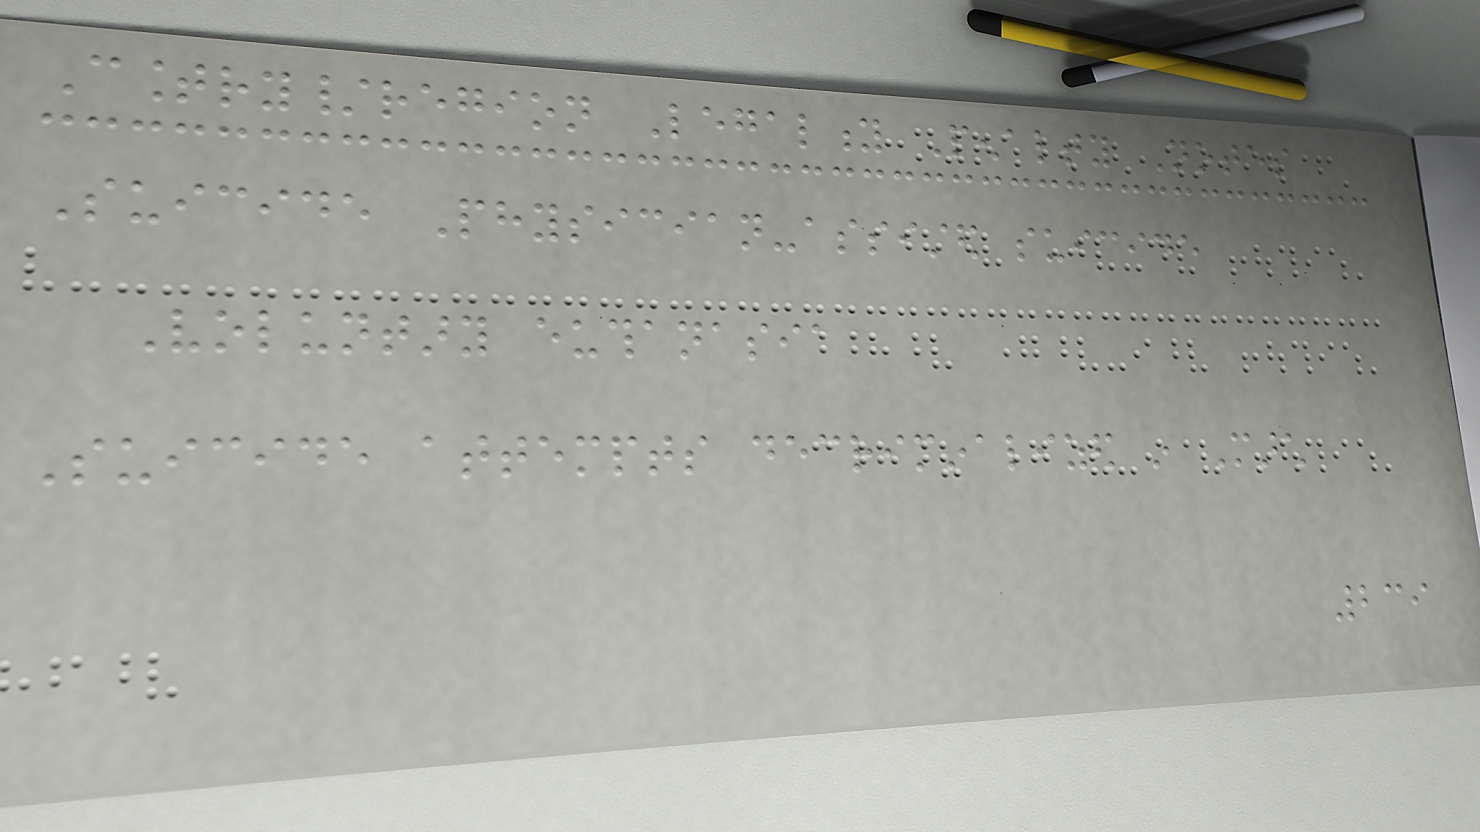Country/region Legality Penalty Notes
Suicide Physician-assisted suicide
Voluntary euthanasia
Suicide attempts decriminalized in March
239
